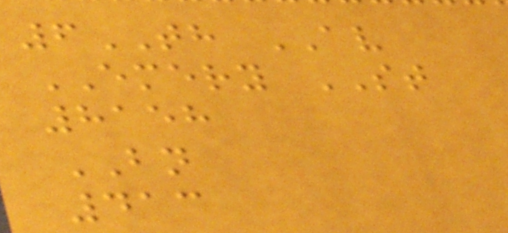6TH AV
EMERY ST
8158
BN
413
